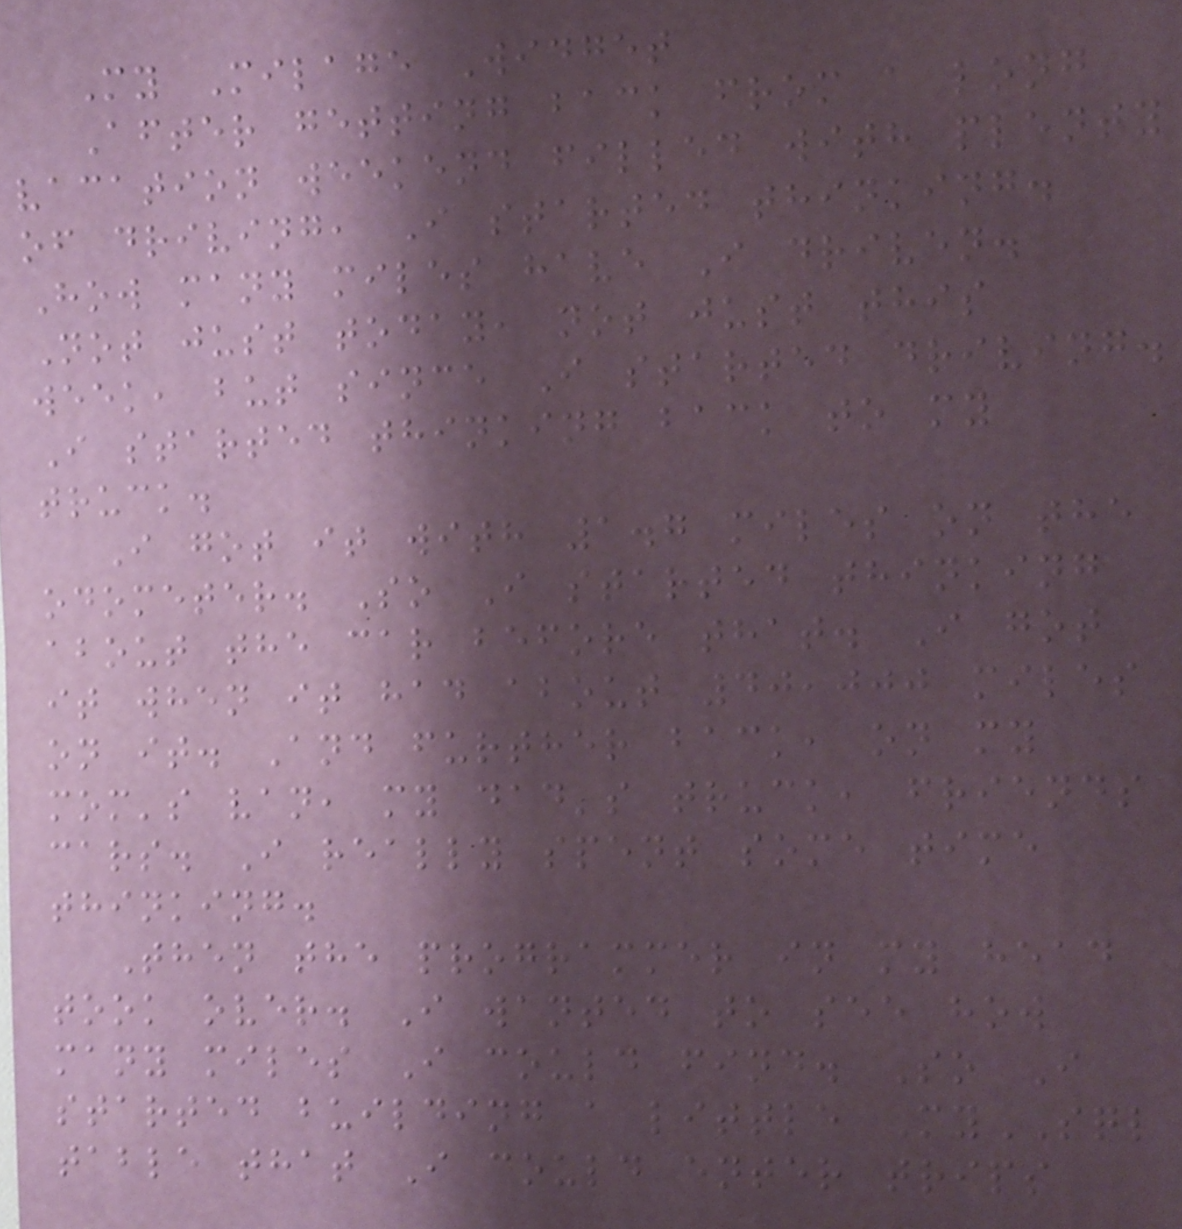My Milage Widget
After getting back from a long
vacation weekend filled with plenty
of driving, I started thinking.
How many miles have I driven.
Not just today, not just this
week, but since I started driving.
I started thinking back to my
truck.
I got it with 1.7 miles on the
odometer. So I started thinking
about the car before that. I got
it when it had about 40,000 miles
on it. And further back, on my
mom's van, my dad's truck, friends
cars. I really spent some time
thinking.
Then the programmer in my head
took over. I wanted to see how
many miles I could find. So I
started building a little MySQL
table that I could enter trips
